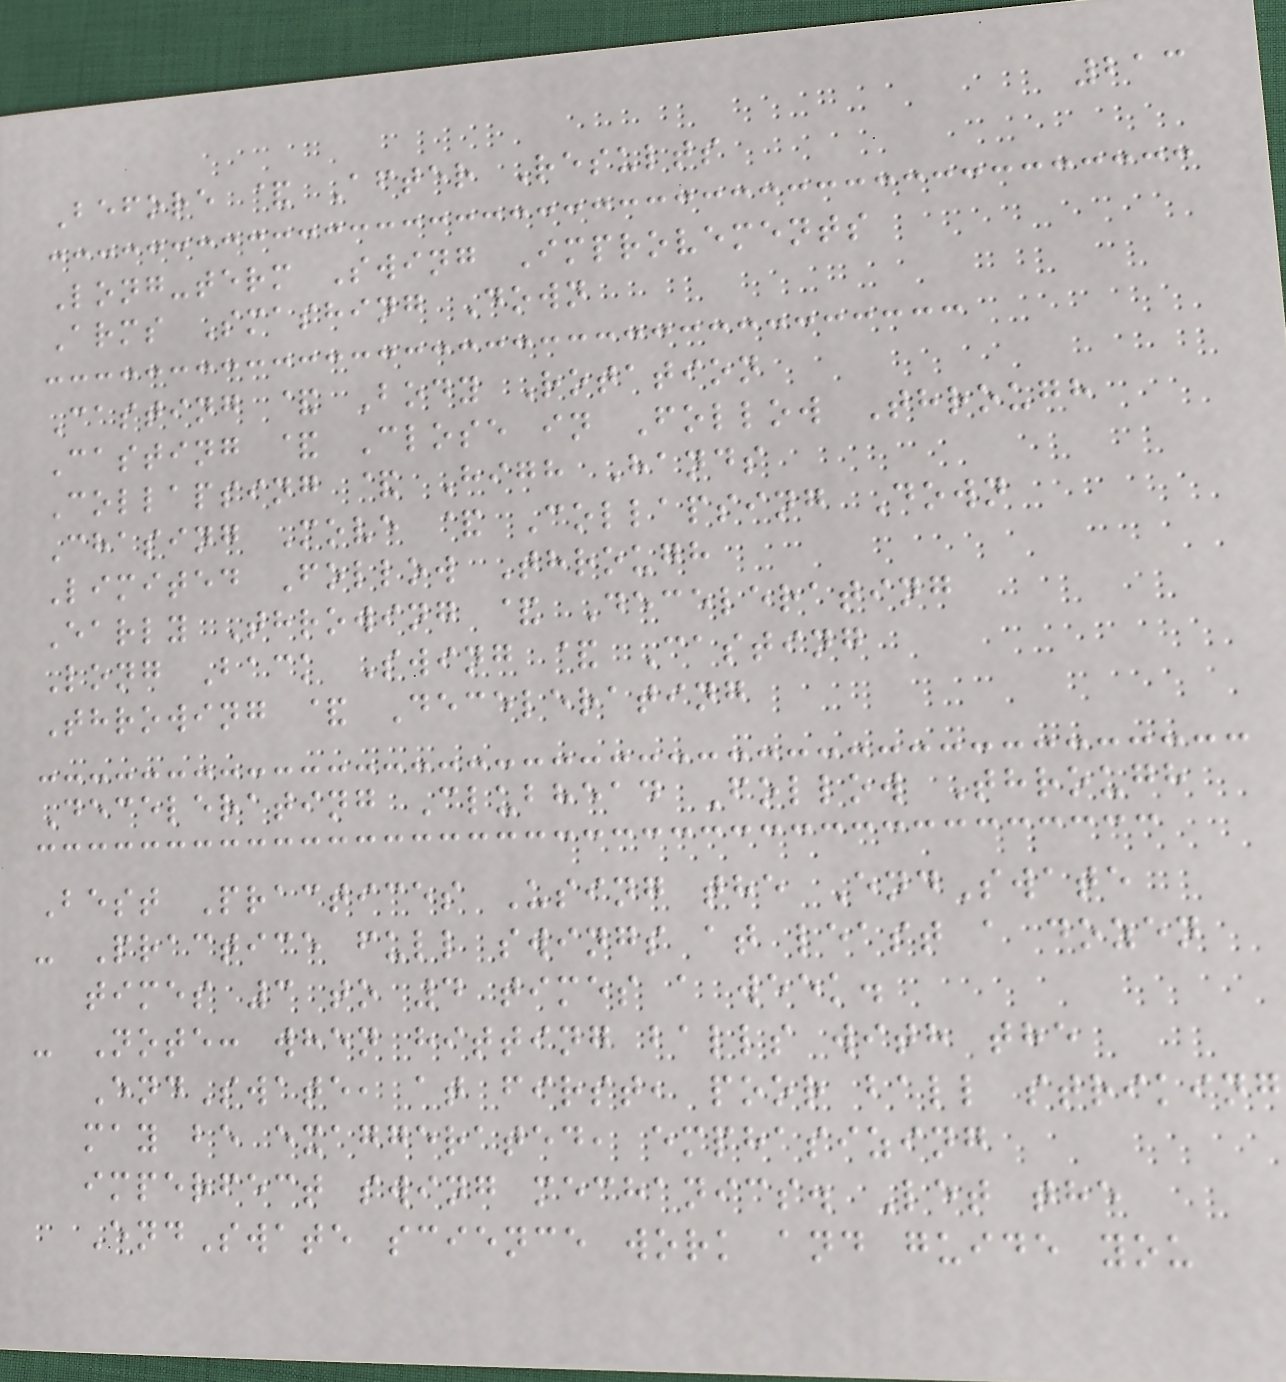213
Before & After Results
Long-term Swing Improvements
Arms Smashing Down
Casting & Body Rotation
Casting & Close in Follow Through
Collapsing & High Hands
Chasing Move & Collapsing Down
Limited Follow Through
Early Throwing & Decelerating
Long Back Swing & Casting
Throwing & Decelerating
Decelerating Clubhead Follow Through
Best Practices Using the EndSwate
- Practice full swings at least a dozen
times 3 to 4 times a week.
- Note: when hitting balls with the
EndSwate, at first, poor ball striking
may be exaggerated, emphasizing
imperfect swing mechanics. Let the
EndSwate science work and guide you
